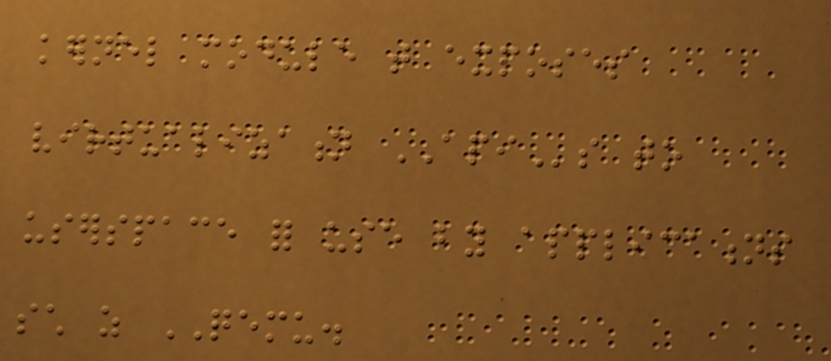kernel module that exposes
virtualization APIs to
userspace for use by applications
such as QEMU.
